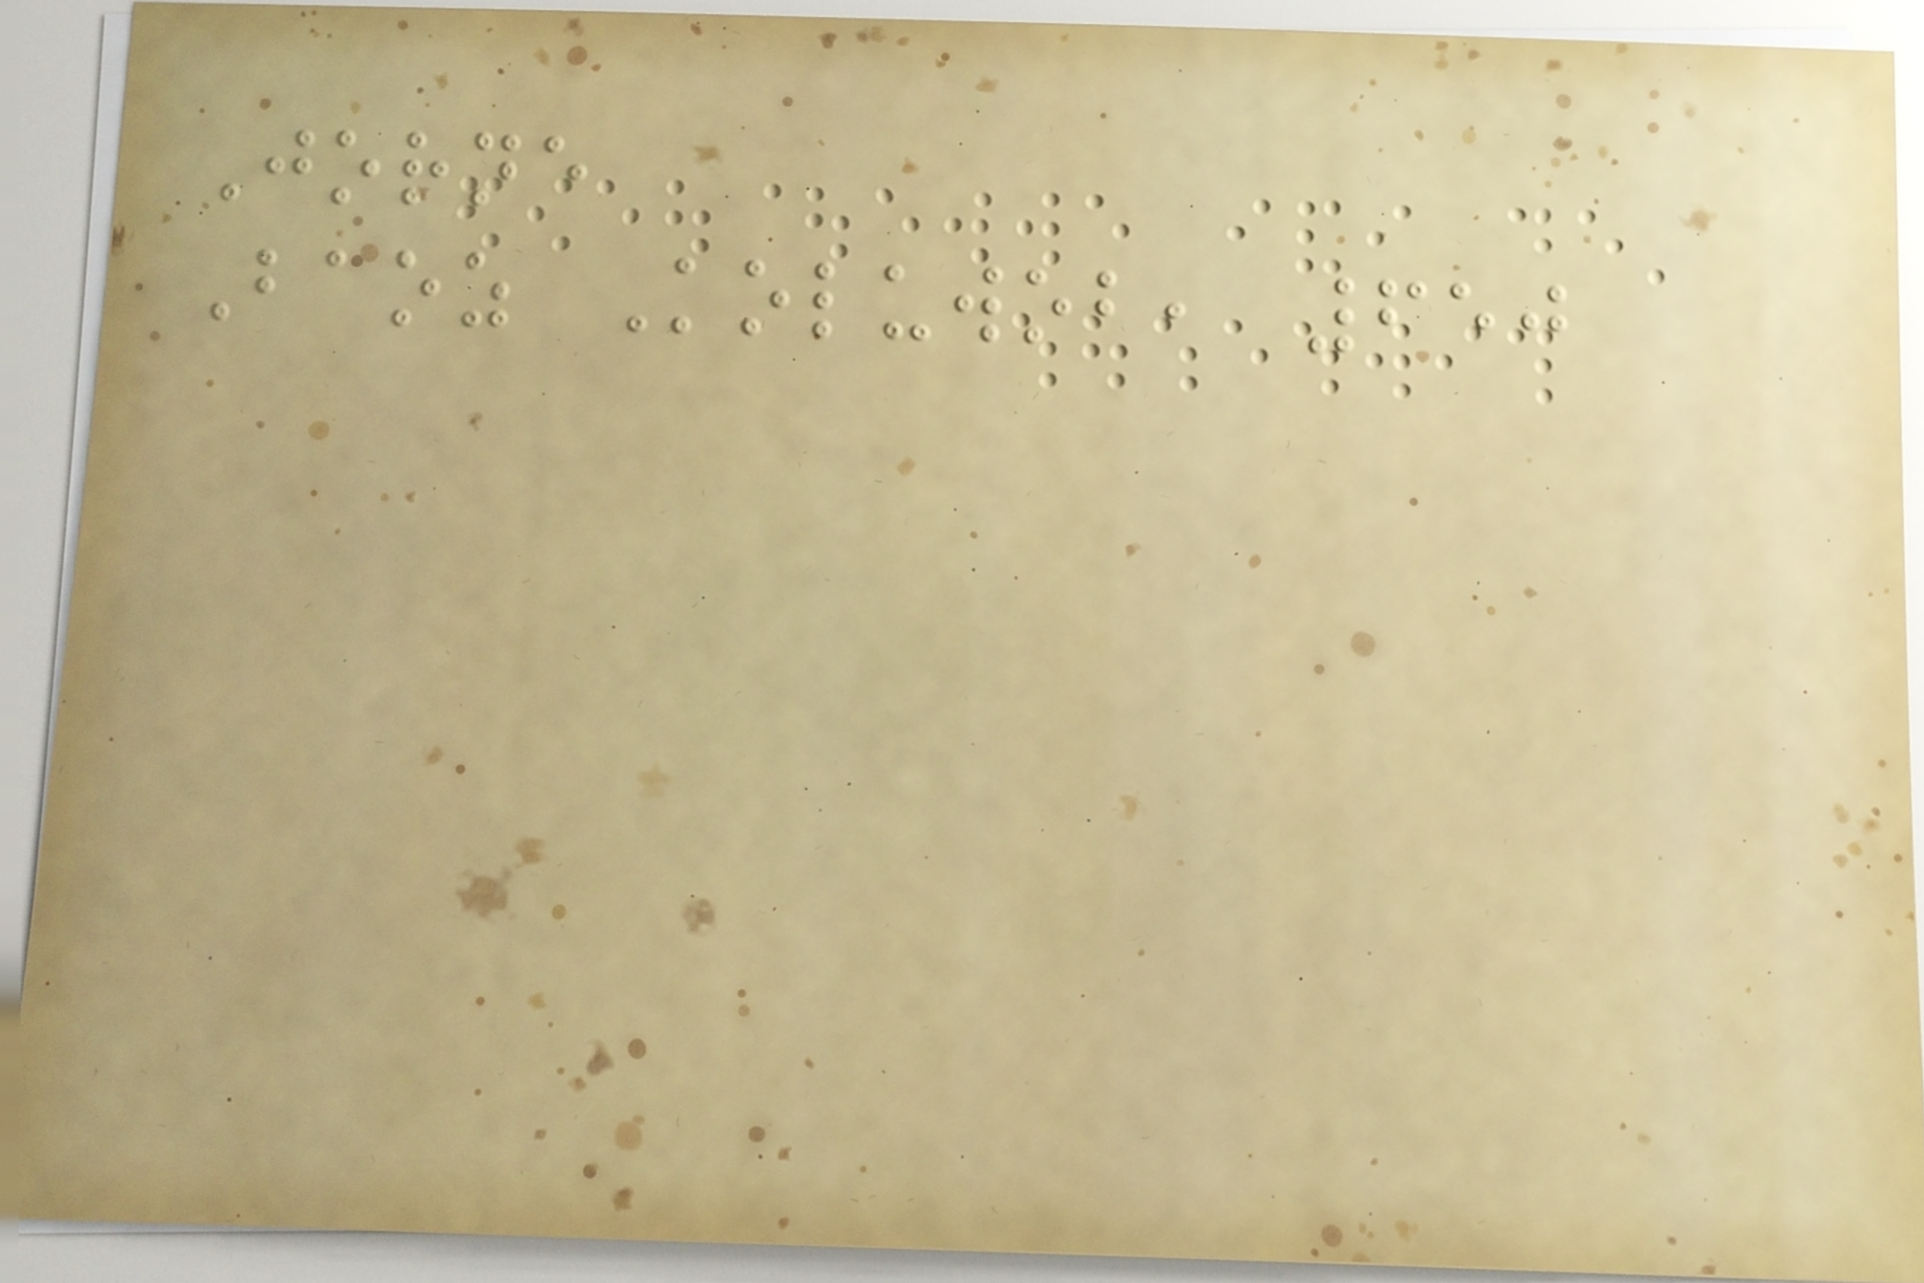Jorne
Baoz Koluwob, 650
